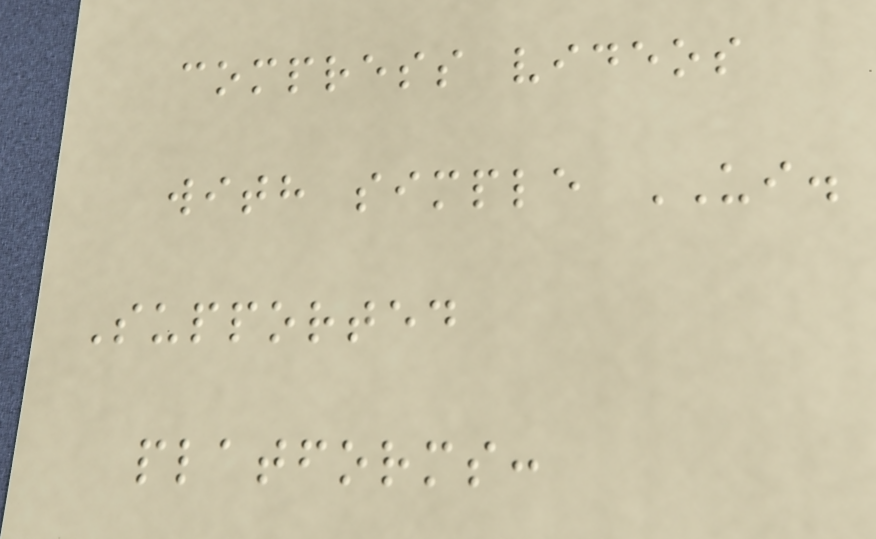compress videos
with simple UI.
Supported
platforms:
